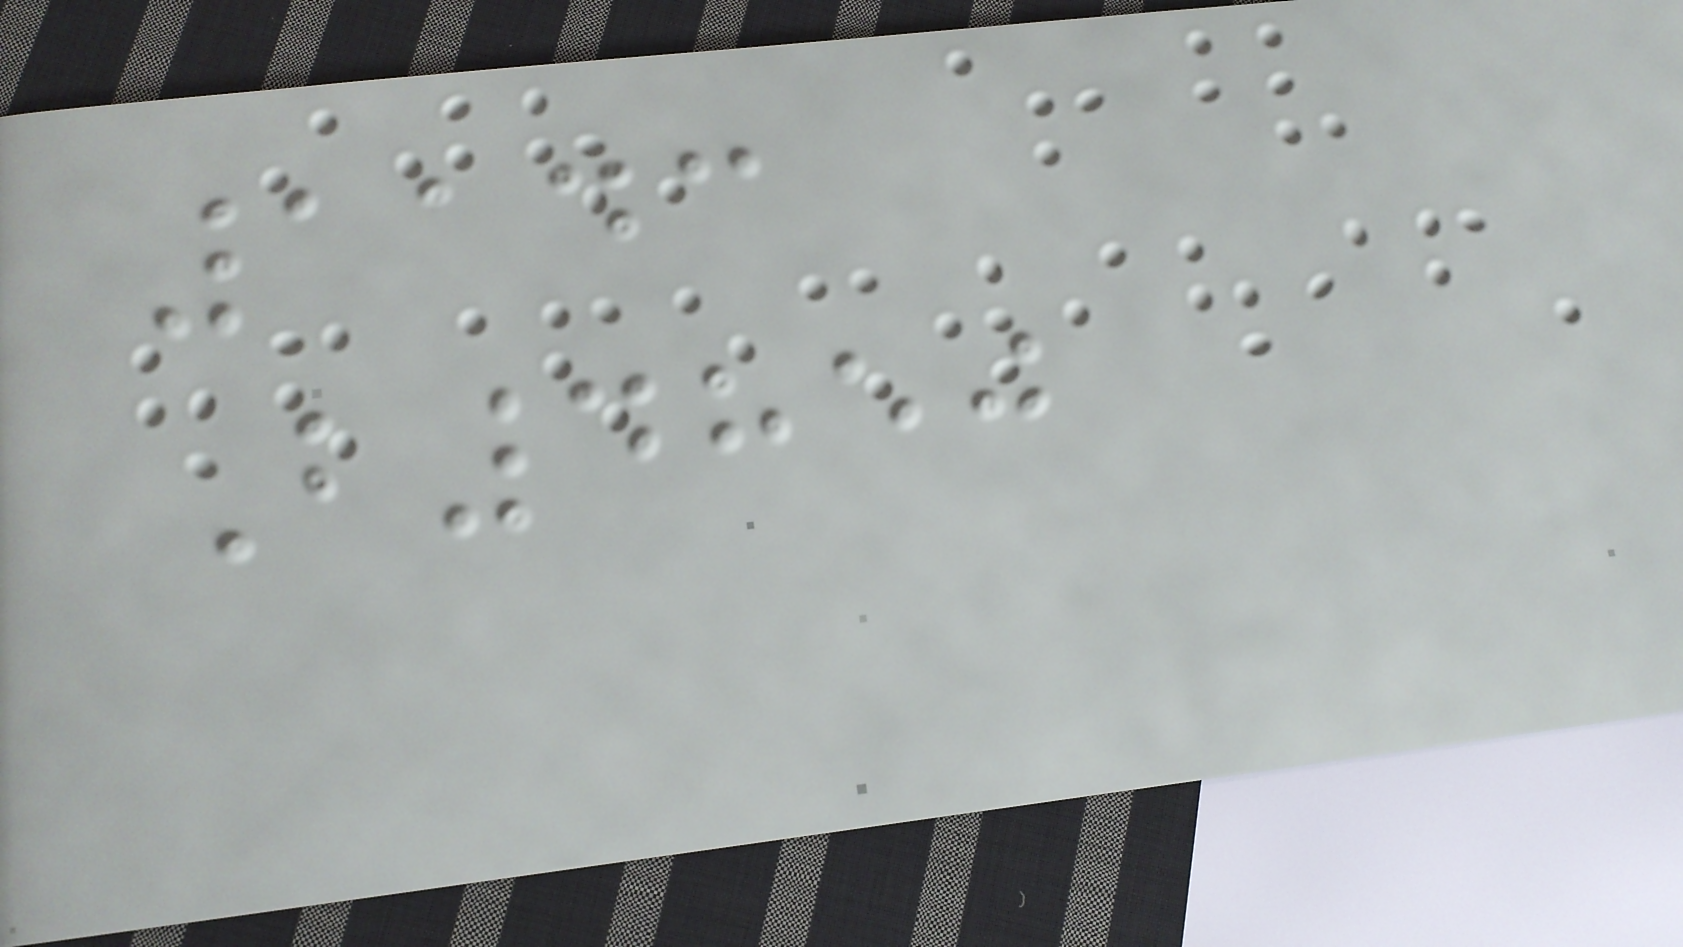1143
B4850
